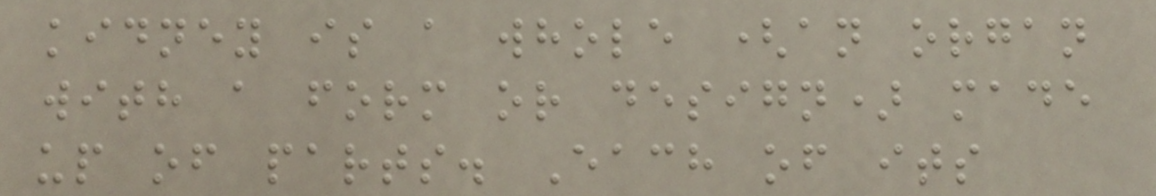kidney is a whole (an organ
with a form or design) made
up of parts. Each of its
